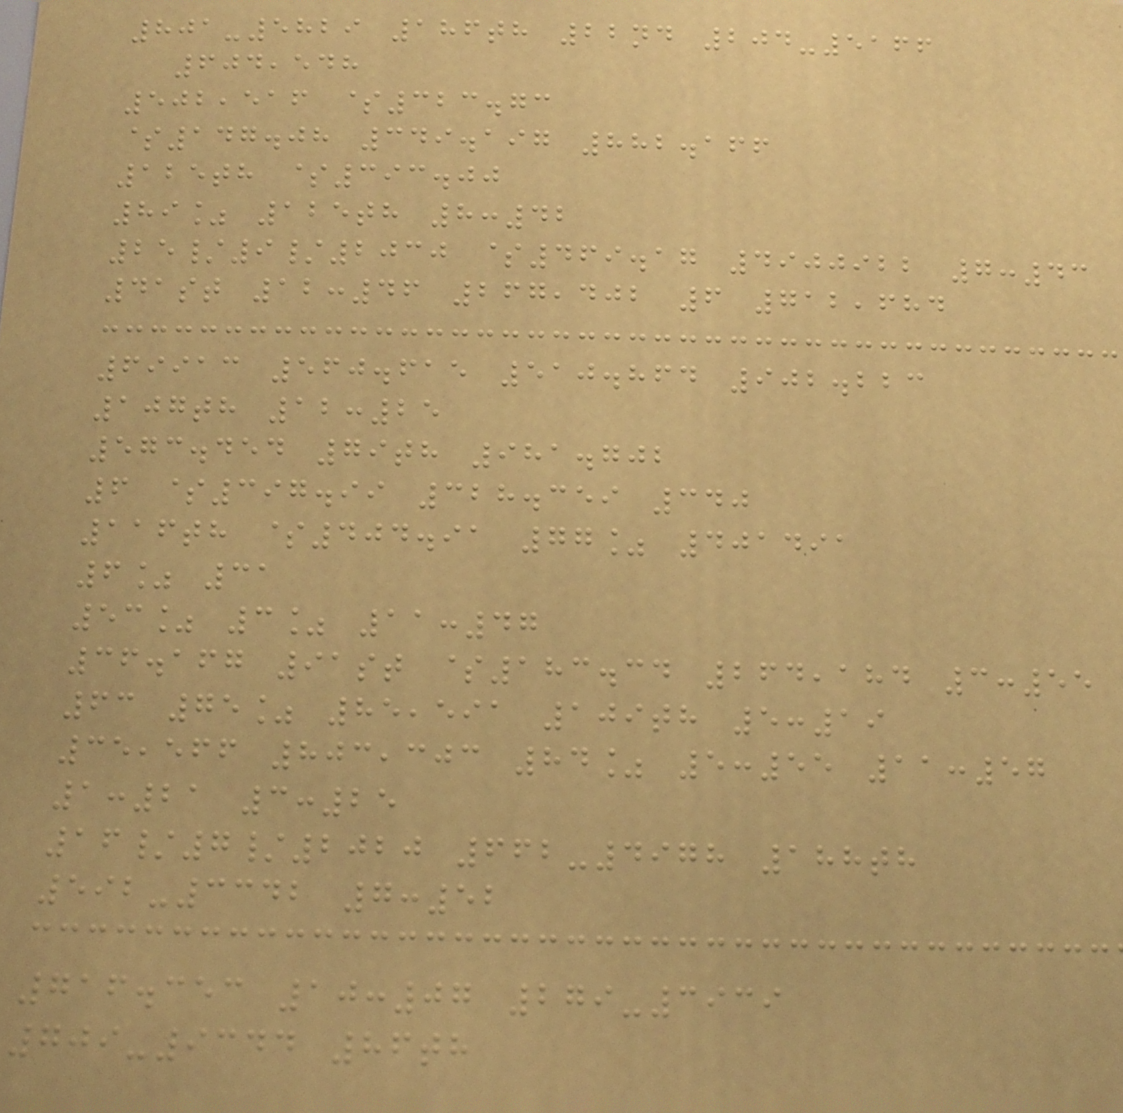801-5829 186th 22nd 204-5166
604,548
502,516 $323.73
$147.08 349.197 882.166
125th $393.00
89% 125th 8:42
25/9/2030 $469.17 4900922 7:43
41st 12:46 267,402 6 712,684
69913 560.615 510.864 902.223
107th 12:25
573.454 79th 981.702
6 $397.99 328.359 340
116th $404.91 77% 401491
6% 31
53% 3% 11:47
36.167 91st $183.34 264,184 3:55
63 75% 85,591 109th 5:19
35,566 803,303 84% 5:55 11:57
1:21 3:25
16/7/2020 662-4978 188th
592-3342 7:52
716.353 10:07 279-3939
709-9344 86th
